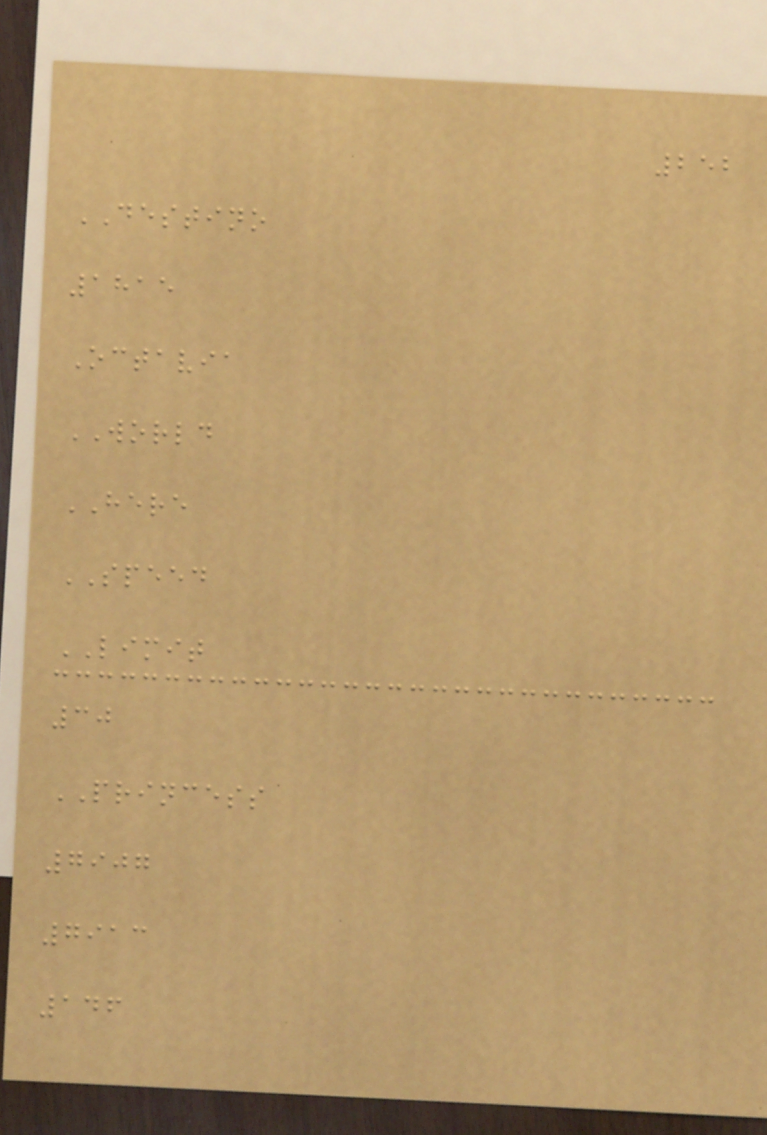252
DESTINO
1815
Octavia
WORLD
HERE
SPEED
LIMIT
30
PRINCESS
7907
7913
146
